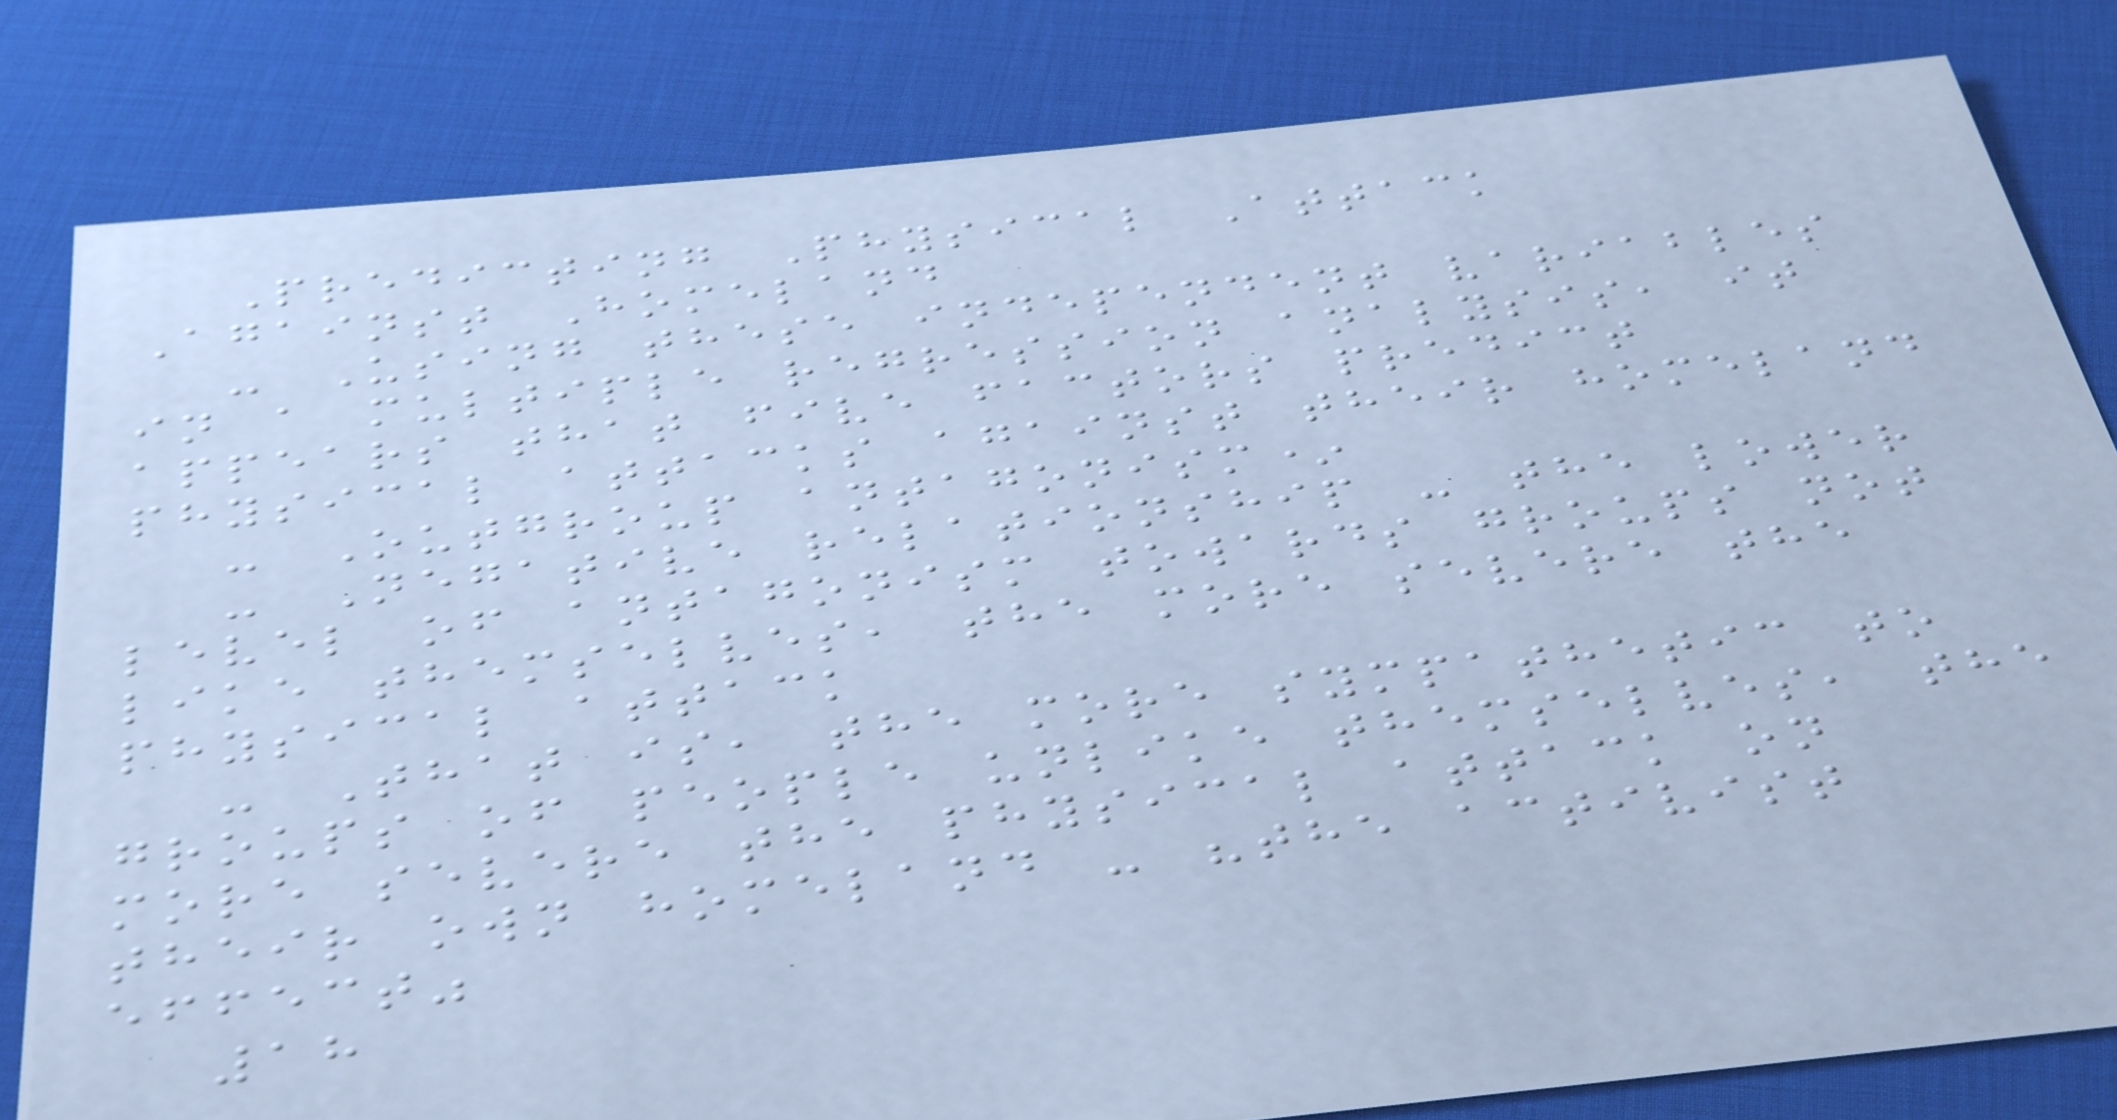Predicting Physical Attack
Against Homeland
- Using these independent variables
in a multiple regression analysis, it
appears that five factors predict
physical attacks against their homeland
- Outgroup antagonism*
- Negative relationship - the lower
level of antagonism towards groups not
like themselves, the more severe the
physical attack
- That is, the more sympathetic to
groups of people unlike themselves, the
more severe the physical attack on
their own homeland - "the activist
effect"
18
